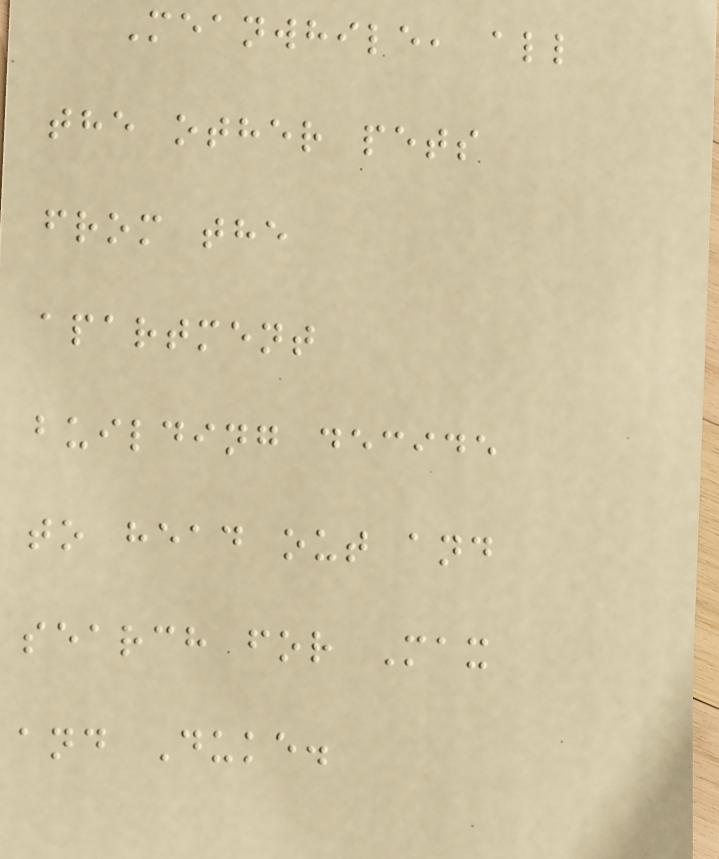Meanwhile, all
the other pets
from the
apartment
building decide
to head out and
search for Max
and Duke.
